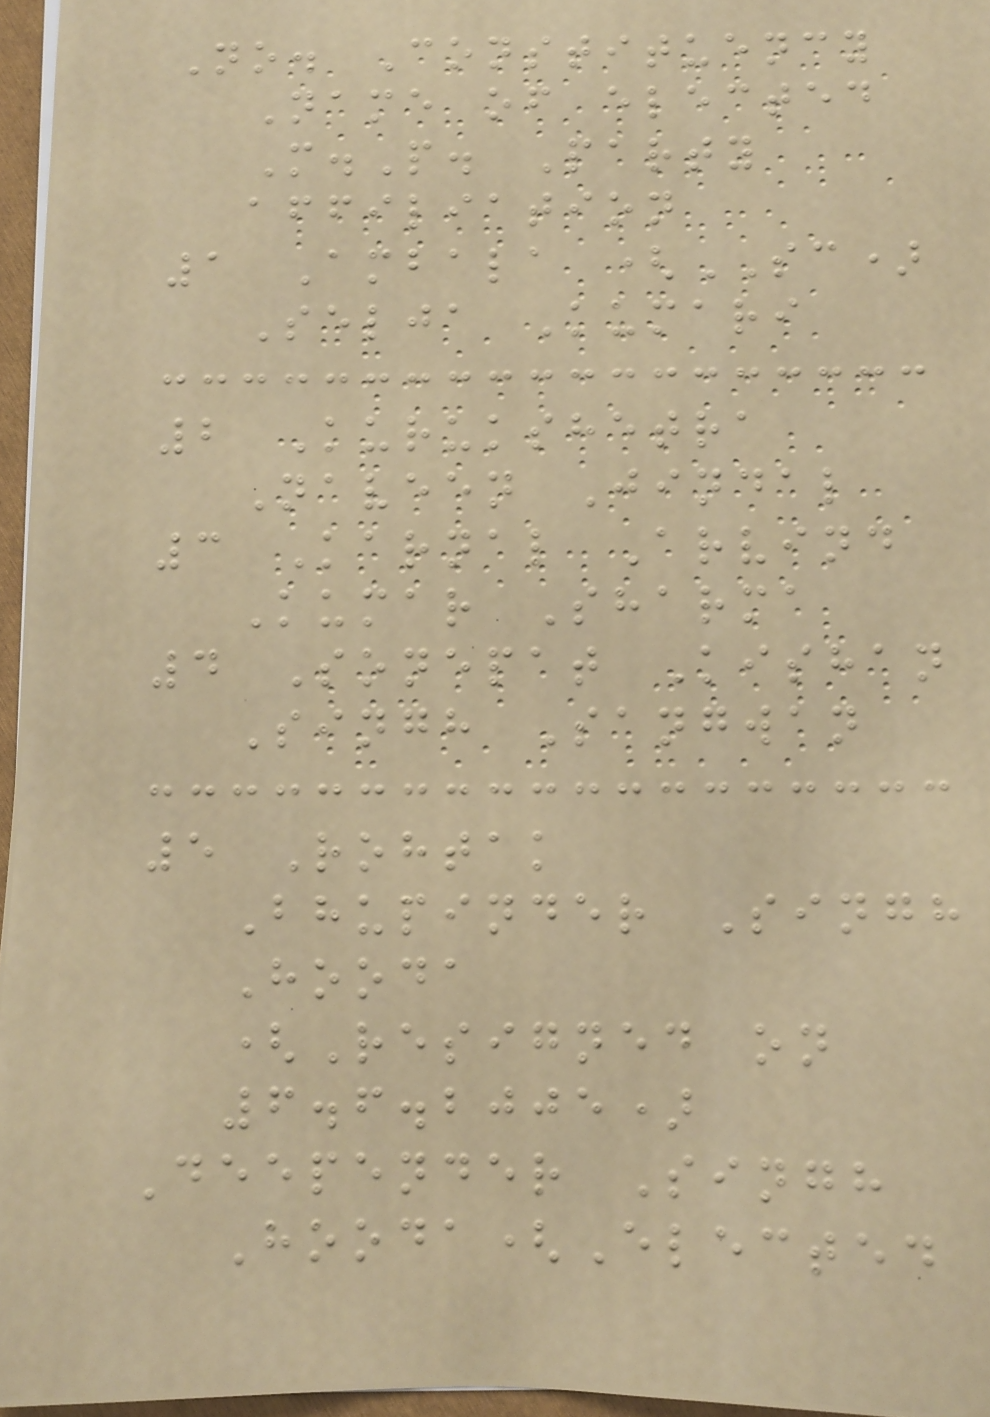No. Constituency
Name of elected
M.P. Party
affiliation
1 Ambala (SC)
Selja Kumari
2 Kurukshetra
Naveen Jindal
3 Karnal Arvind
Kumar Sharma
4 Sonepat Kishan
Singh Sangwan
5 Rohtak
Bhupinder Singh
Hooda
(Resigned on
6.6.2005)
Deepender Singh
Hooda(Elected
